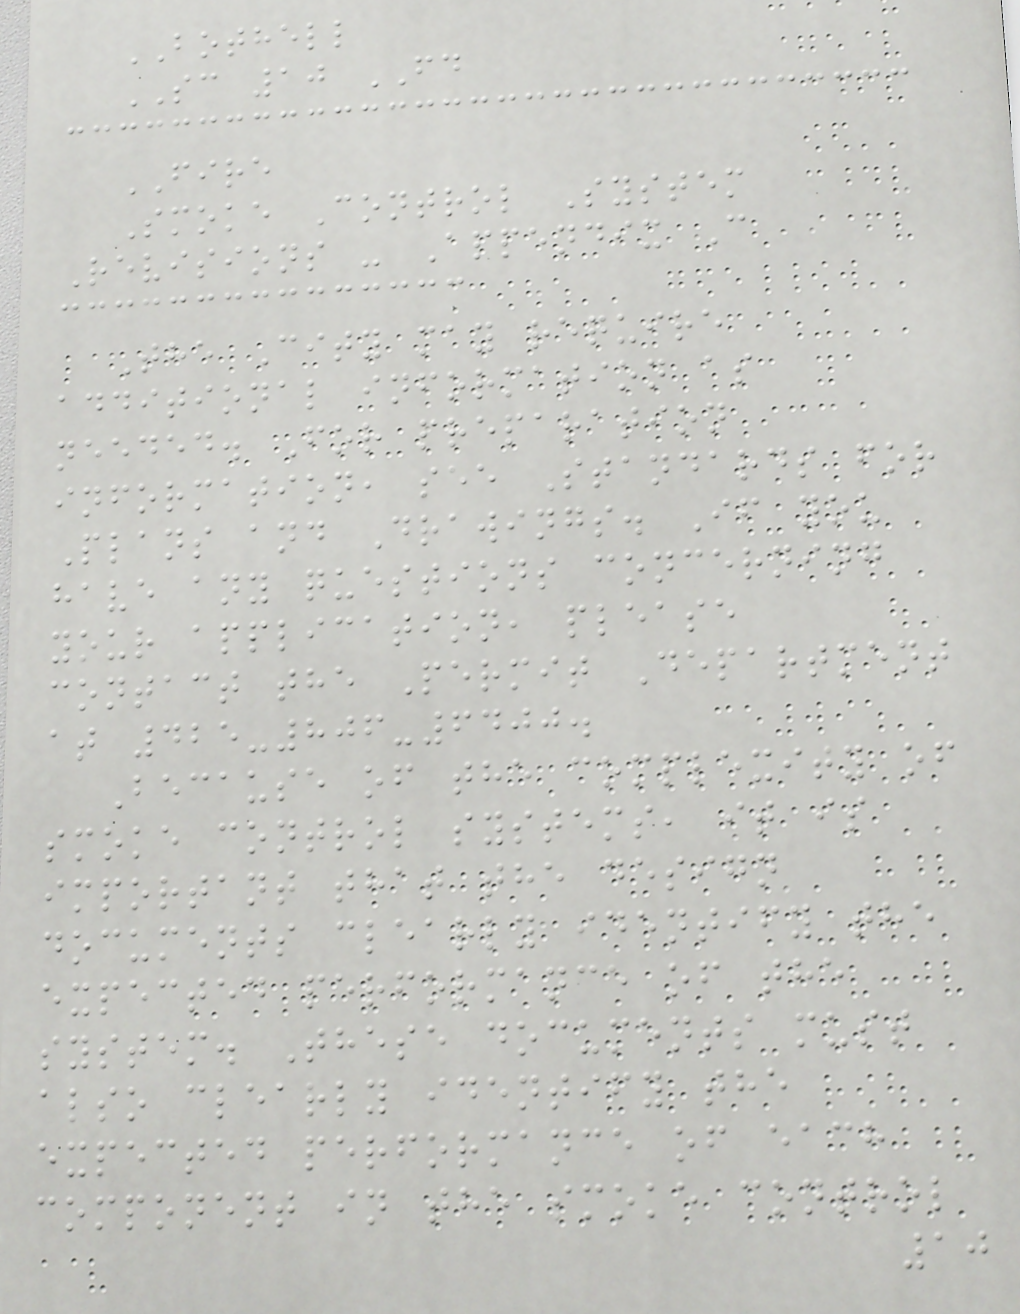BOTHELL
SC 10 FD
FIRE
Smoke Control System
Revisions - Appendix C
The City may require
additional information as
needed. For preparation
information, see Standards for
Plans and Drawings. If you
have any questions concerning
your application, please
contact the Permit Department
at 425-806-6400.
Because of the complexity of
smoke control systems, it is
important that the design
documents clearly identify the
expected performance of the
system. These documents must
also clearly identify the
expected performance of each
component in the smoke control
10
